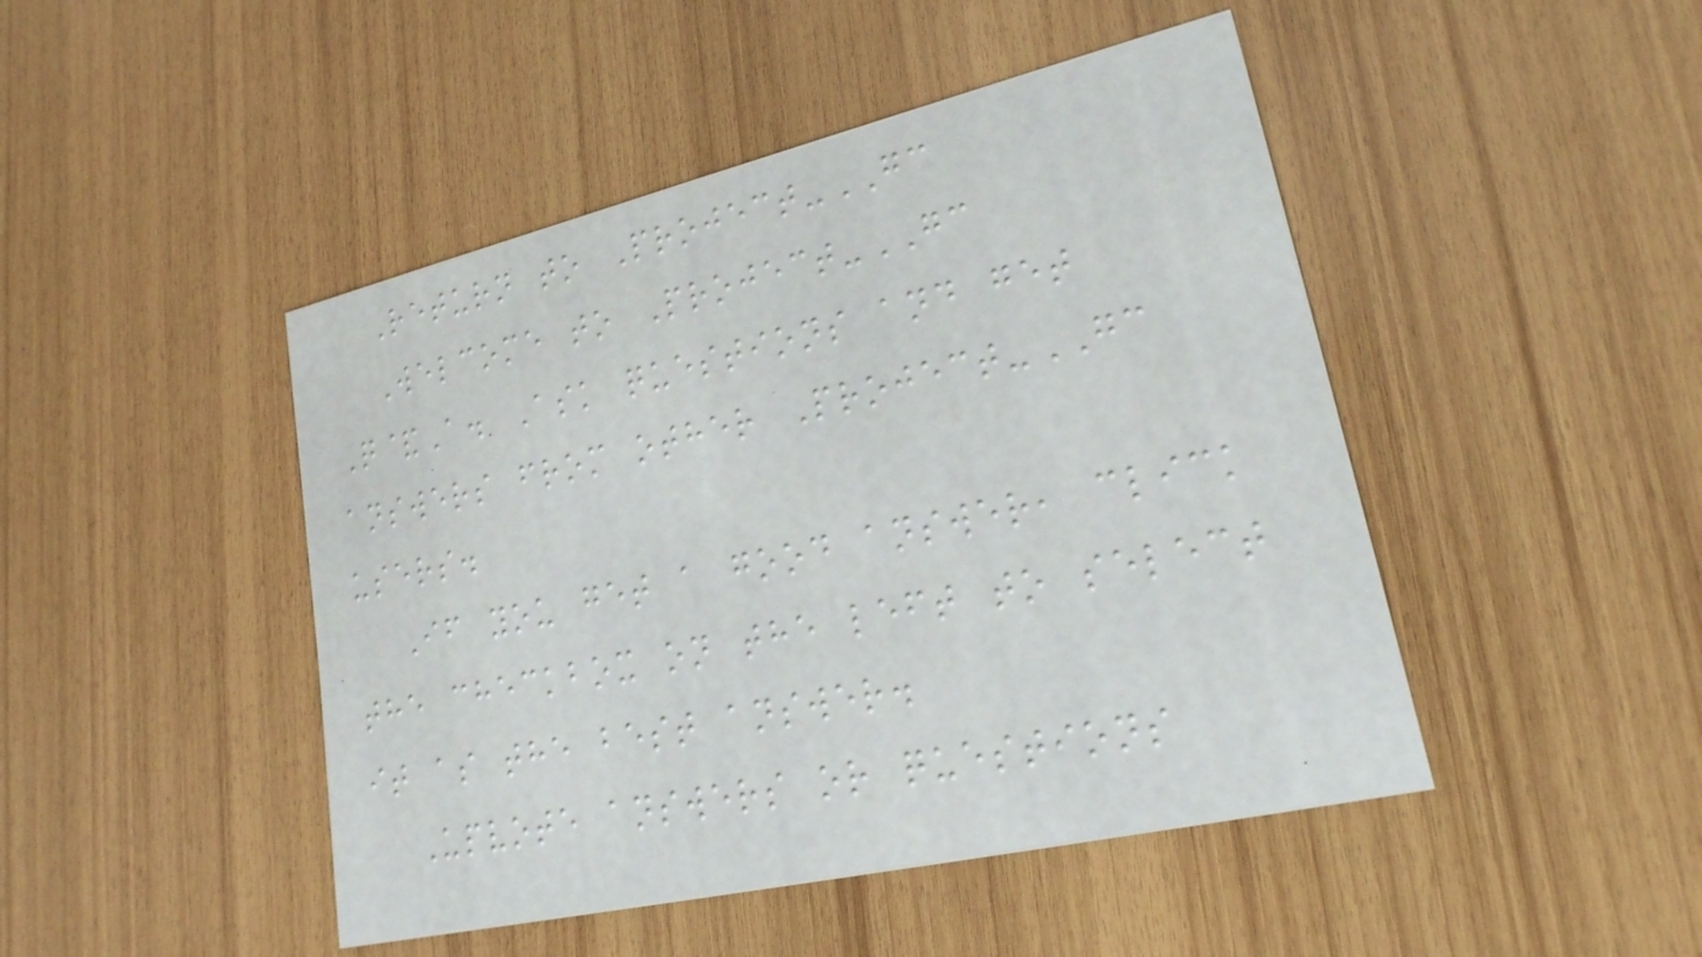Return to Project-GC
Welcome to Project-GC
Q&A. Ask questions and get
answers from other Project-GC
users.
If you get a good answer, click
the checkbox on the left to select
it as the best answer.
Upvote answers or questions
